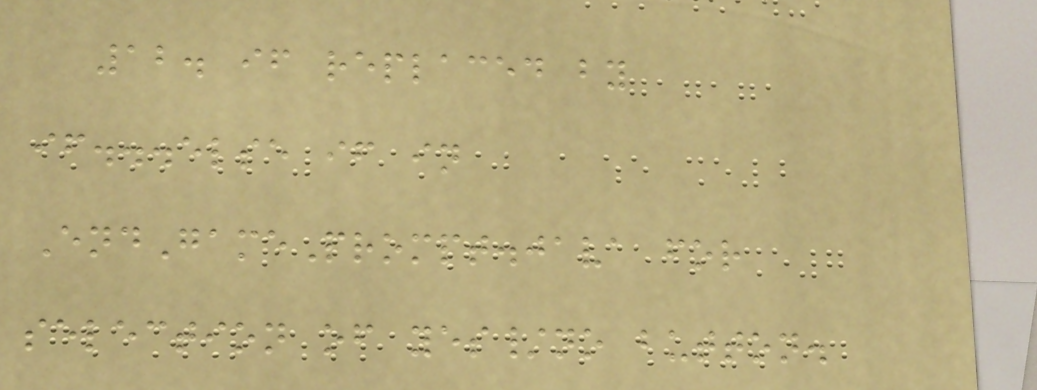12. if replaced by
if...else if in
EndGamePrompt.java for
selection of yes/no button.
